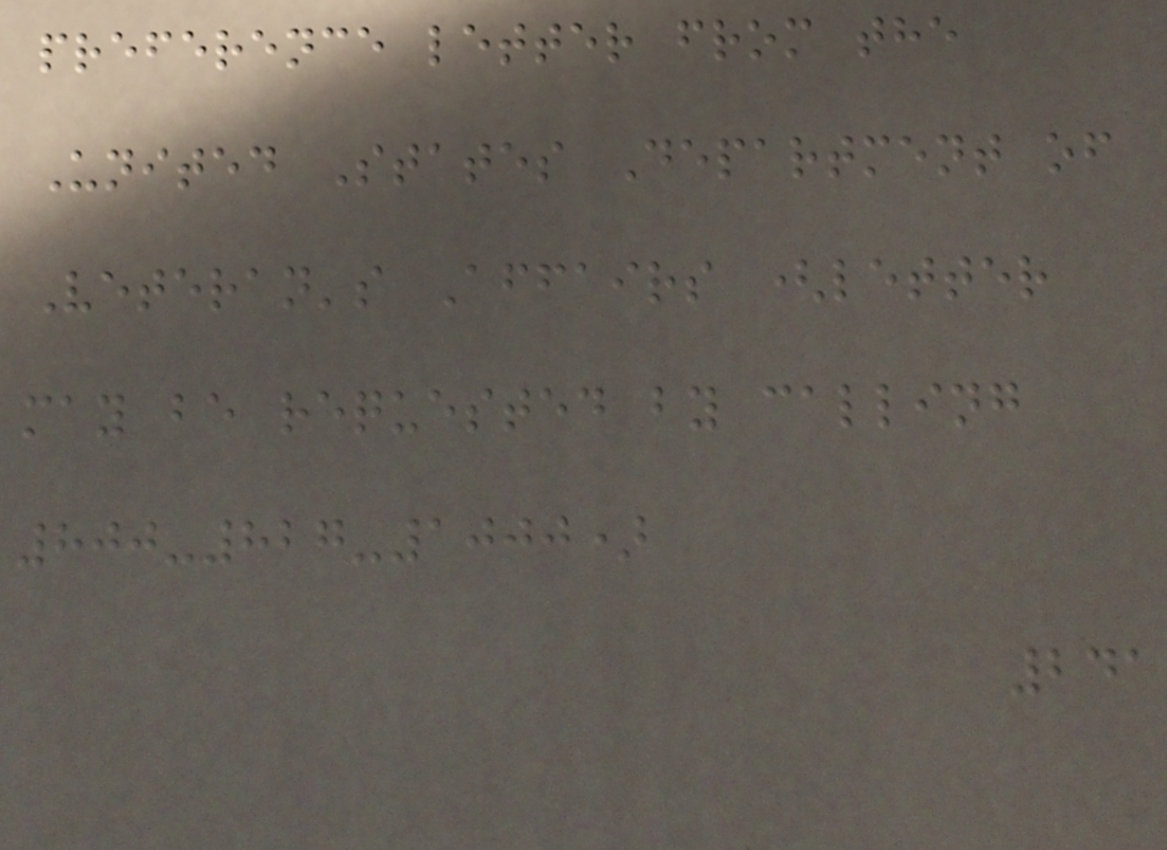preference letter from the
United States Department of
Veteran's Affairs (letter
may be requested by calling
800-827-1000)
241
